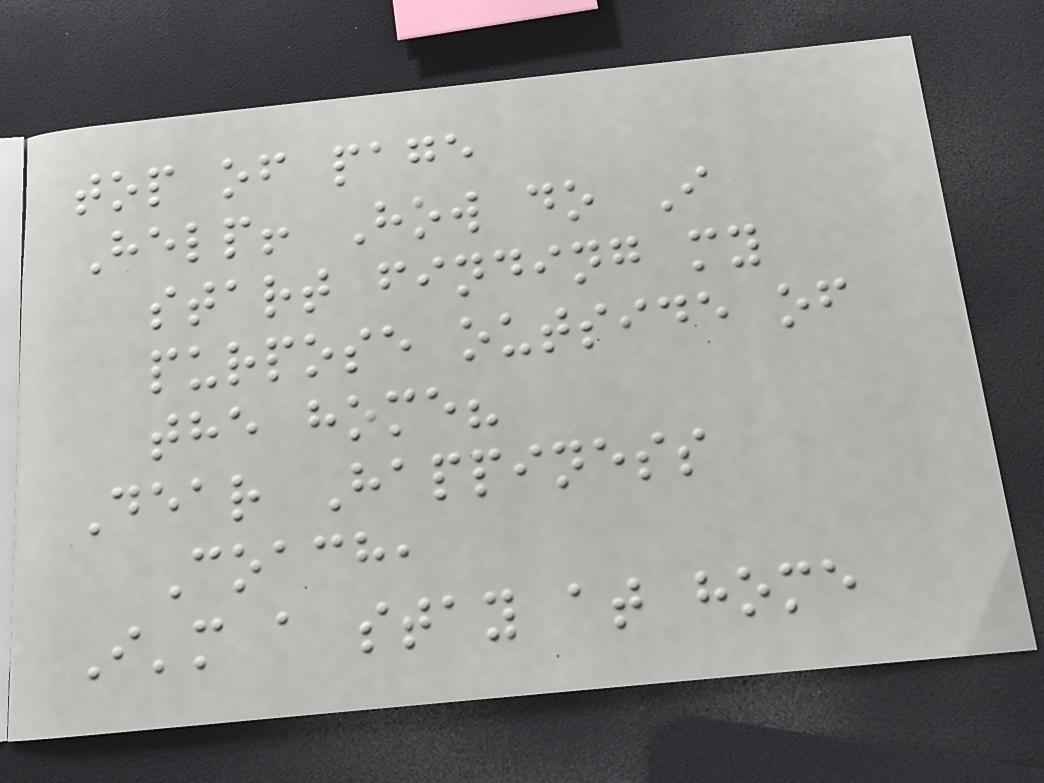top of page
Help! How do I
start finding my
purpose outside of
the home?
Dear Happiness
Coach,
I'm a stay at home
